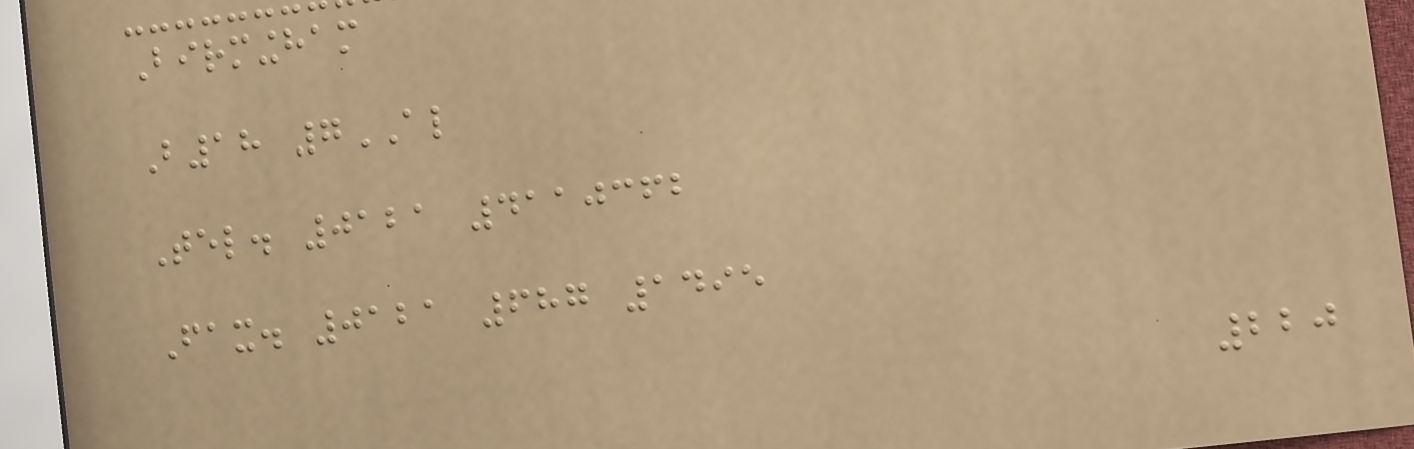Birmingham
B18 7AL
Tel. 0121 4110362
Fax. 0121 687 1495
220
